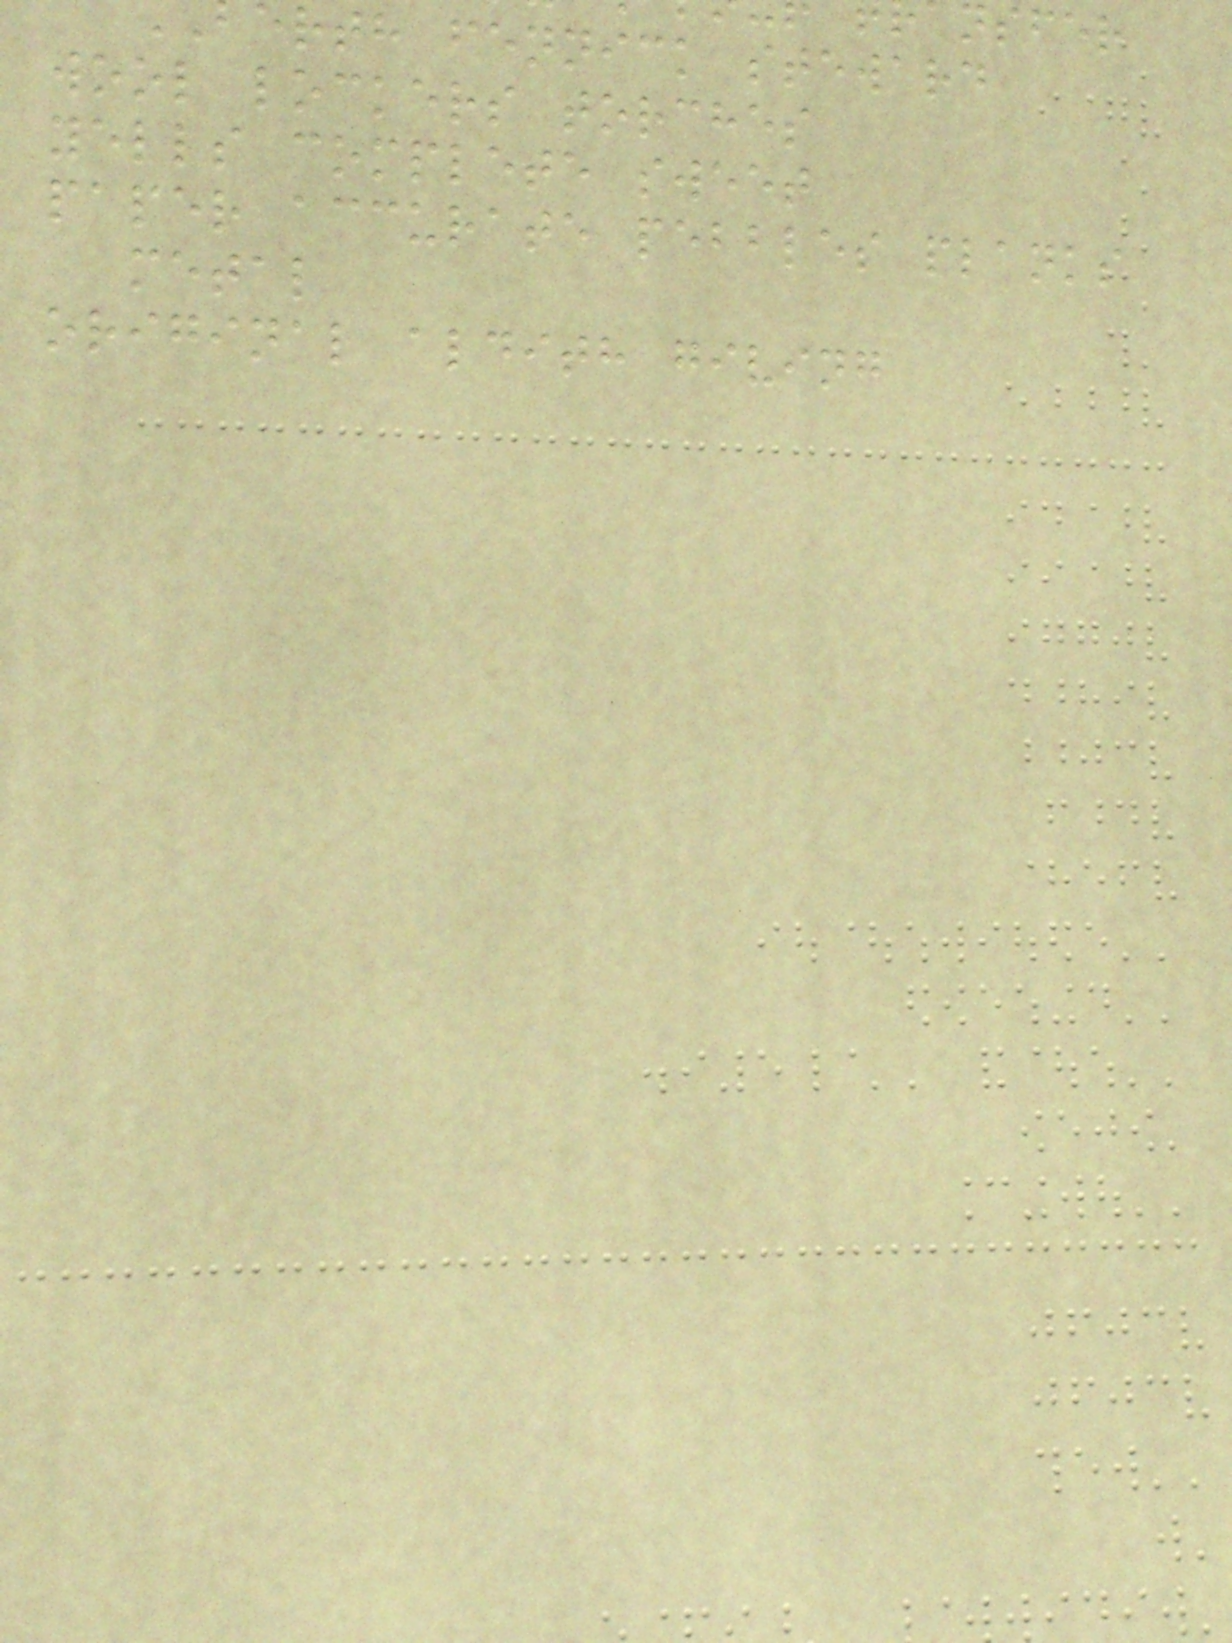erth fennick steward
wool lockers torches
yells complete sweet
paper accurate pebbles planks
metal
original aldith giving
